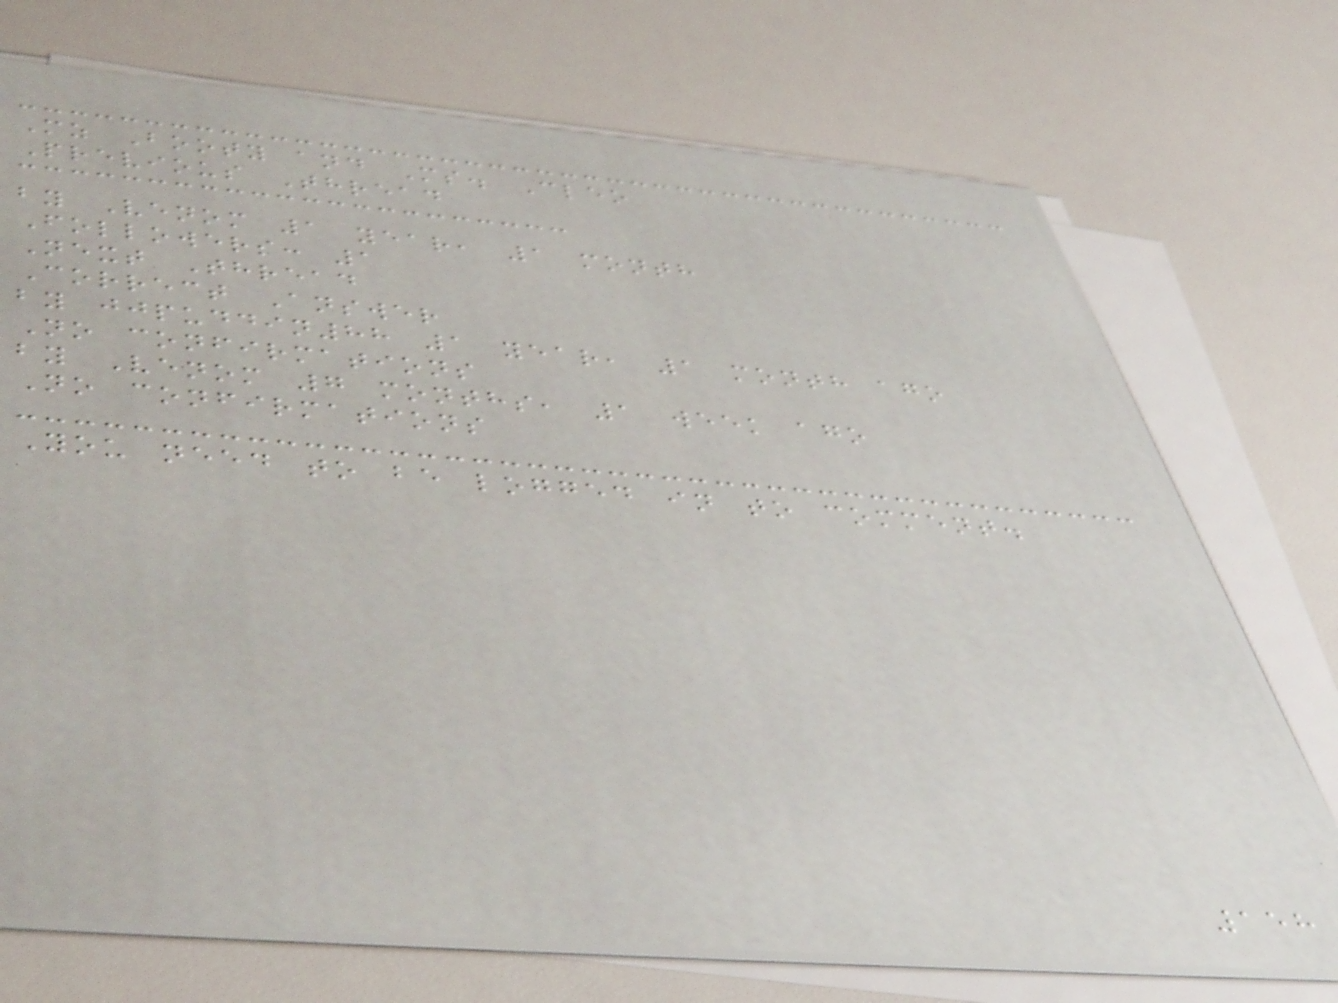Mz Booty and Ms. Cleo
Previous Thread
by Venom 1 year, 1 month
Followers: 1
Next Thread
Correct Answer
by jjpuddin88 1 year, 1 month ago
No confirmations
by Venom 7 months, 1 week ago
No confirmations
You need to be logged in to comment.
158
